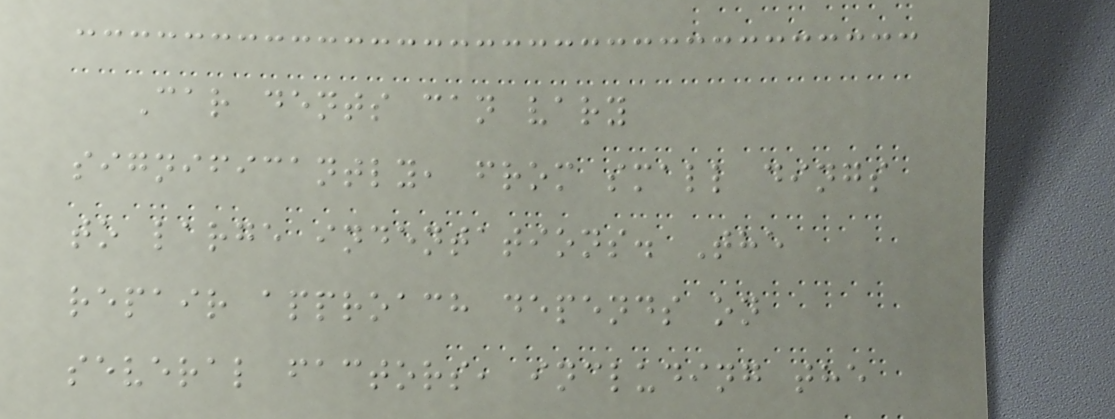Car dents can vary
significantly, from small dings
to large indentations. The
repair approach depends on
several factors, including the
